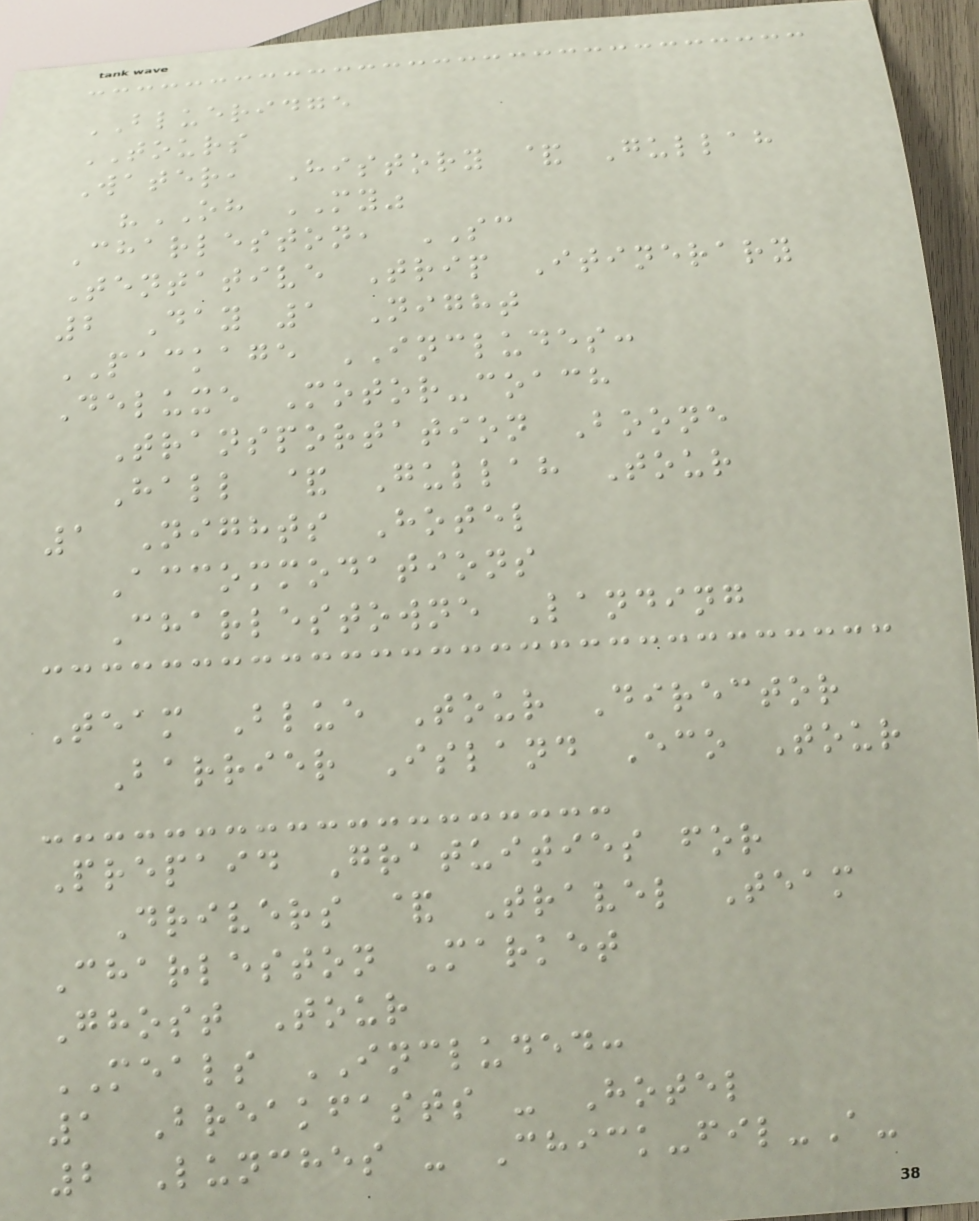BLUERIDGE
TOURS
Water, History & Gullah
"OH MY"
Charleston, SC
Tentative Trip Itinerary
2 Day 1 Night
PACKAGE INCLUDES:
Deluxe Motor-coach
Transportation Boone
Hall & Gullah Tour
1 Nights Hotel
Accommodations
Charlestowne Landing
Team Blue Tour Director
Barrier Island Eco Tour
Prepaid Gratuities for
Drivers & Travel Team
Charleston Market
Ghost Tour
MEALS INCLUDED:
1 Breakfasts - Hotel
2 Lunches - Chick-fil-A-
